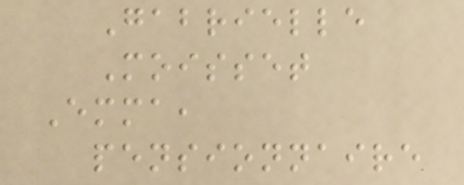Gabrielle
Moisset
Emma,
pensionnaire
